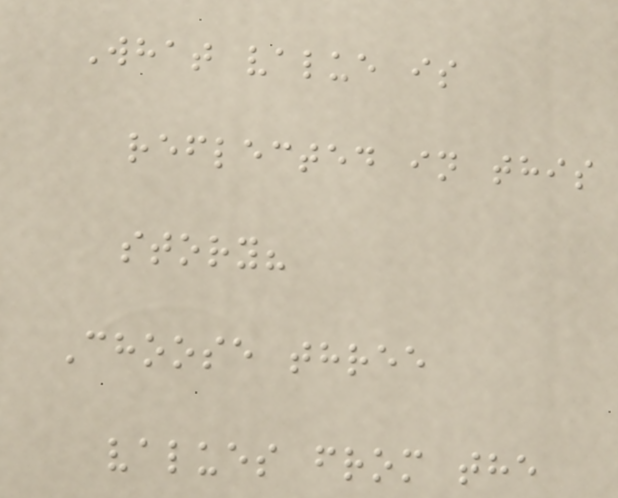What value is
reflected in this
story?
Choose three
values from the
